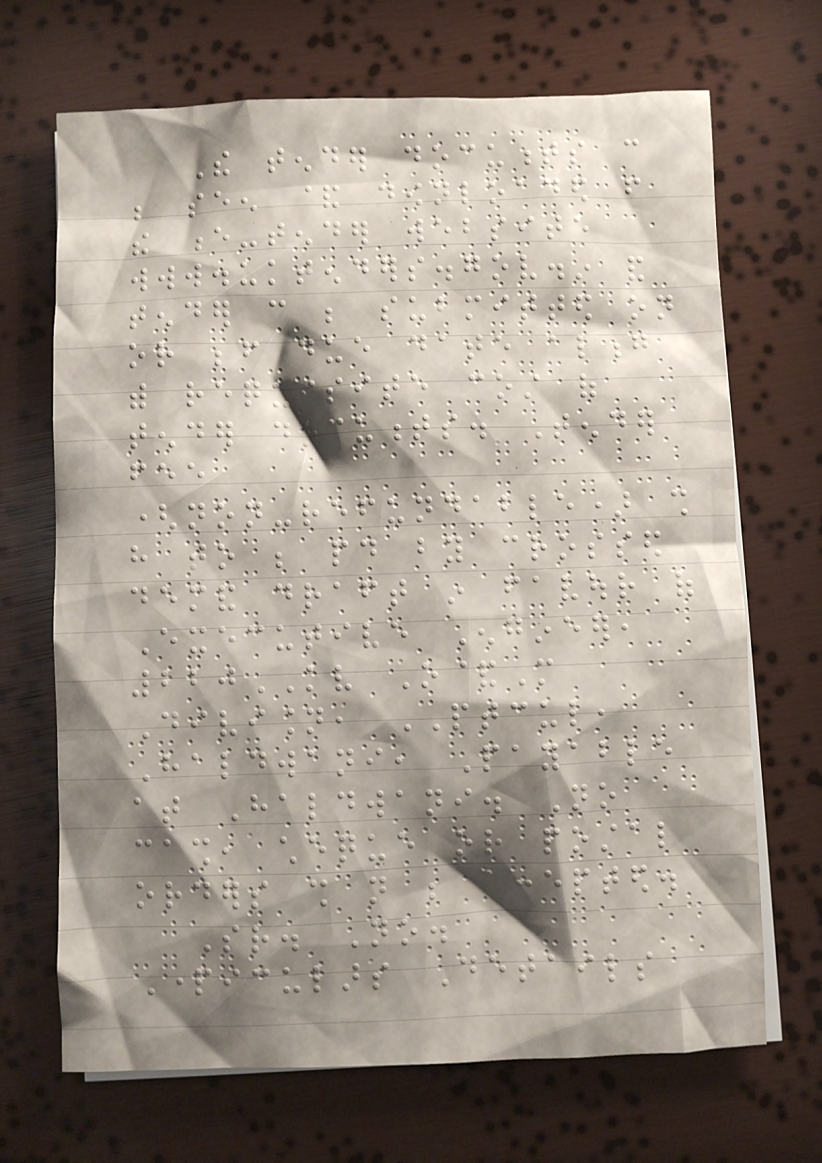The tender documents can
be seen & downloaded from
the e-tender website
www.uktenders.gov.in and
tender can be submitted on
or before due date along
with requisite cost of
tender documents. Tender
fee
(non-refundable) shall
have to be paid by crossed
demand draft in favour of
Executive Engineer,
220KV O&M
Division, PTCUL,
Haldwani, Payable
at Haldwani. No
cash, cheque or postal
orders shall not be accepted.
Sr. No.
Particulars Details
